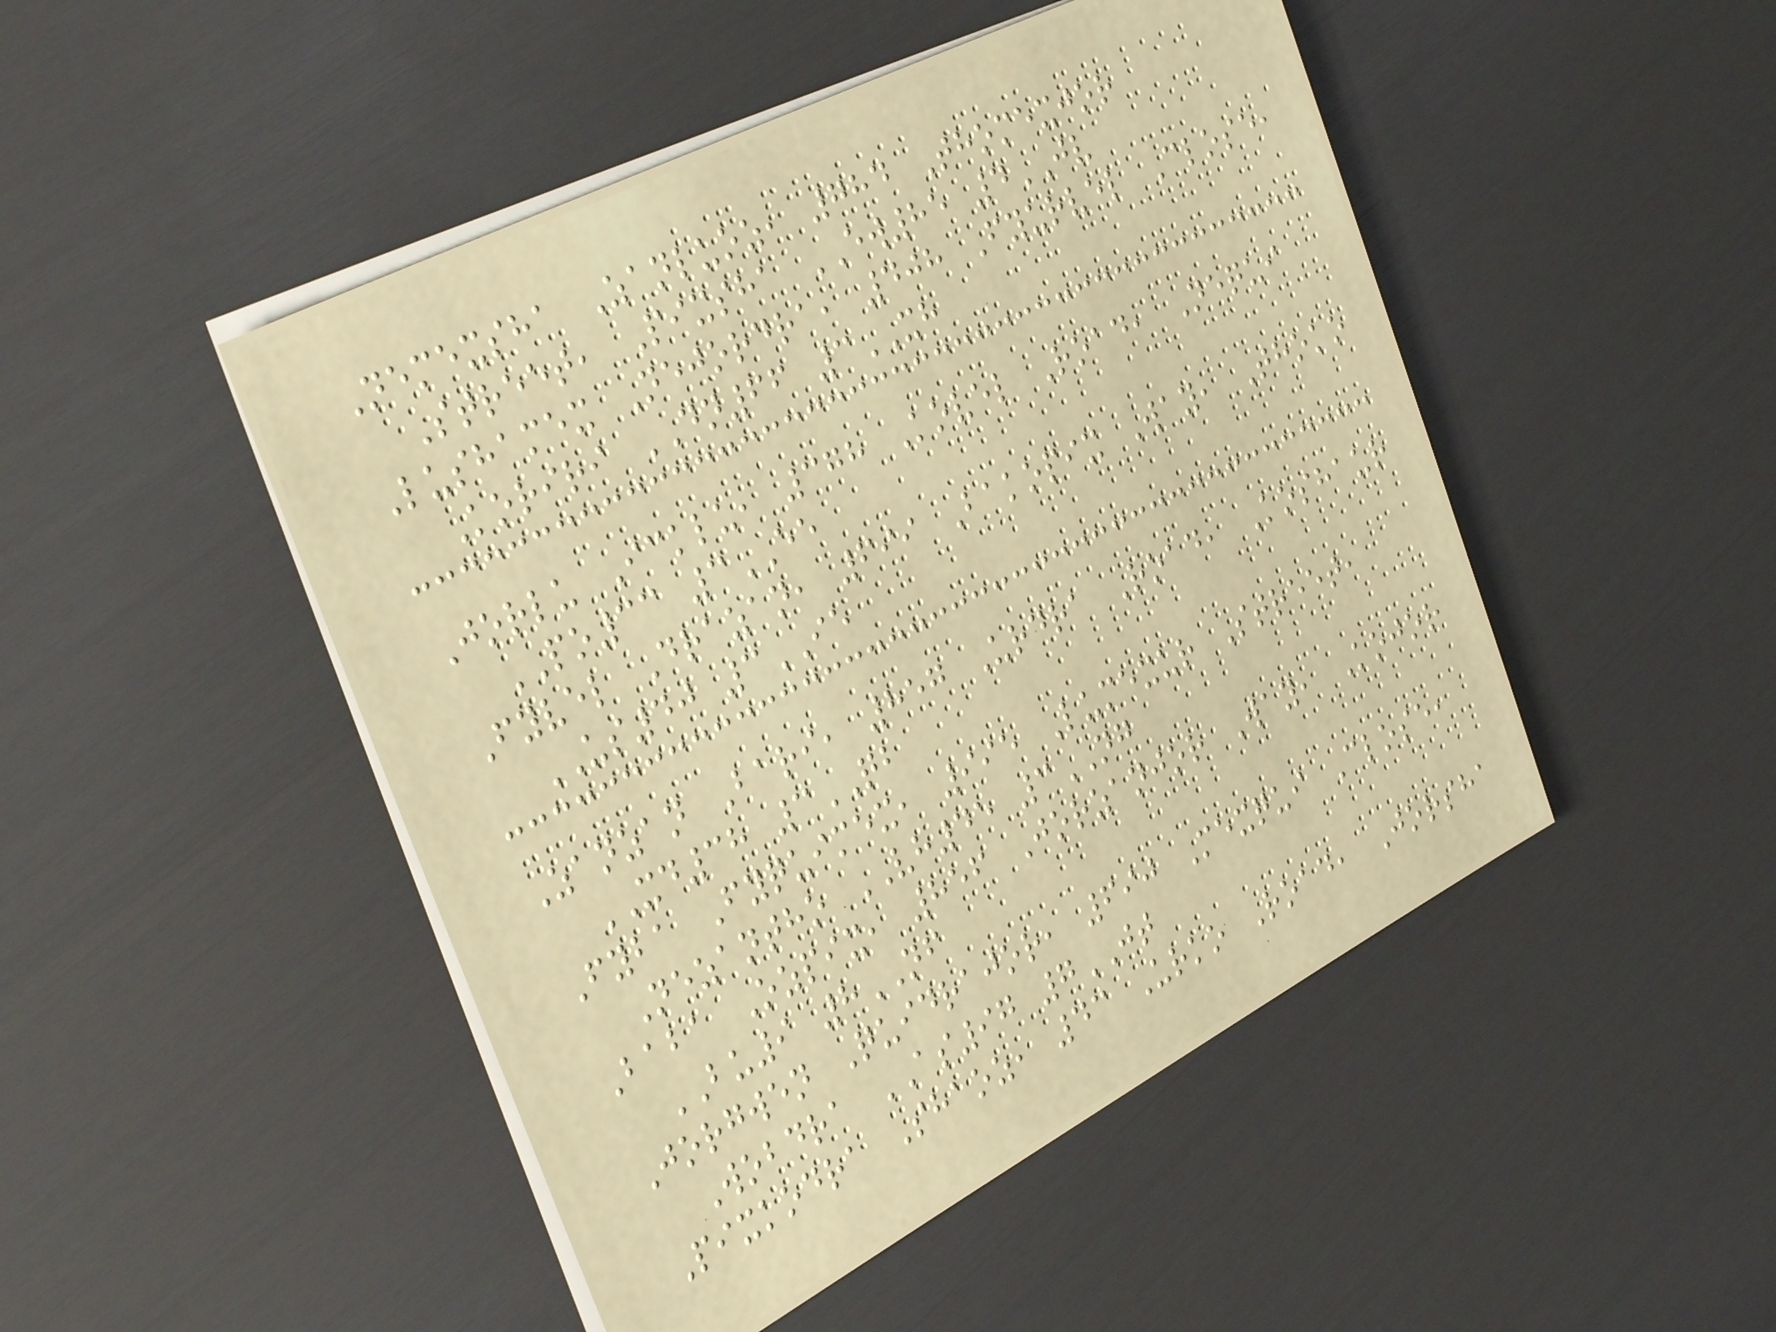Nemexsha Zanluoz, 784 Thomexjor
Street, Pixsha EW85 4JV
Lushamex Nejordra, 408 Fyurvel Close,
Koriri DN66 3XH
Jorlu Icklu, 378 Kovel Road, Nequi
PO33 3EE
Fyvel Drazan, 699 Bakopix Way, Thoko
US40 3IE
Zanzan Bari, 857 Urdra Road, Koshaur
XD38 3QB
Fyba Fyquimex, 995 Lumexur Street,
Nezantho VH45 3NG
Baba Ozpix, 856 Jorzanjor Way, Kojor
BU9 8NF
Jorgwen Quidrajor, 690 Mexqui Close,
Wobdra AS97 7JT
Pixkodra Shaoz, 43 Urko Road, Jorsha
